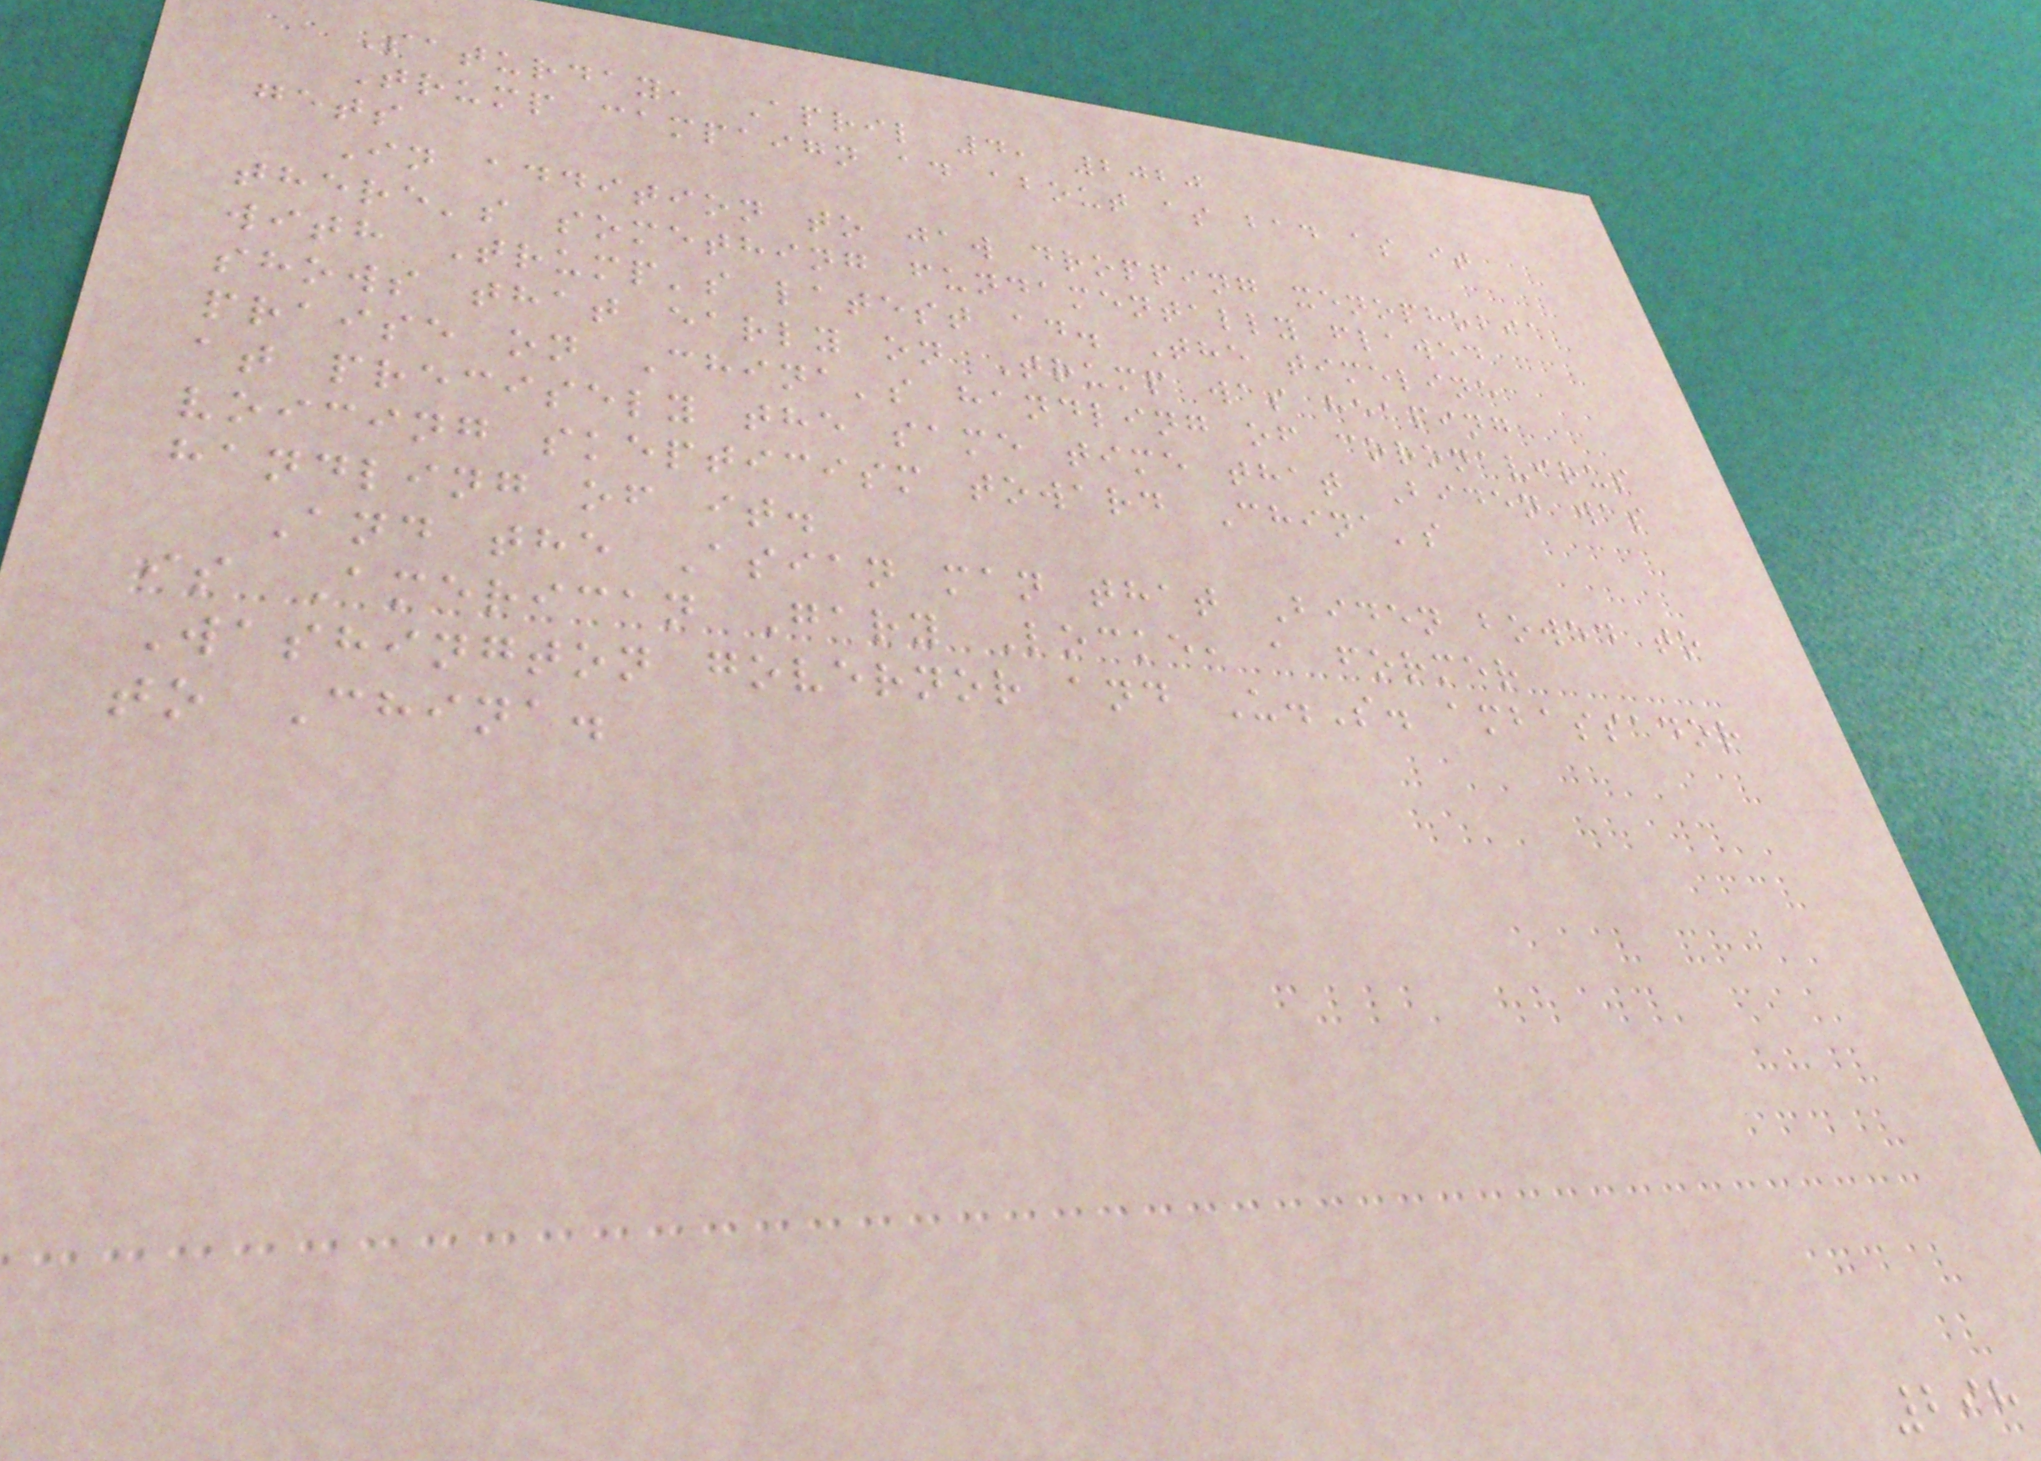Saturday, April 4, 2020
Trump campaign ad about as bad as it
gets
In addition to jaw dropping xenophobia
there's something fundamentally flawed
with Trump's latest ad. The timeline
shows that early on Trump was heaping
praise on China's handling of coronavirus
at precisely the same time that Biden was
voicing skepticism toward China's
handling of it.
And the Asian man that Biden bowed to
is American Gary Locke, a former
Washington governor and U.S. ambassador
to China.
298
